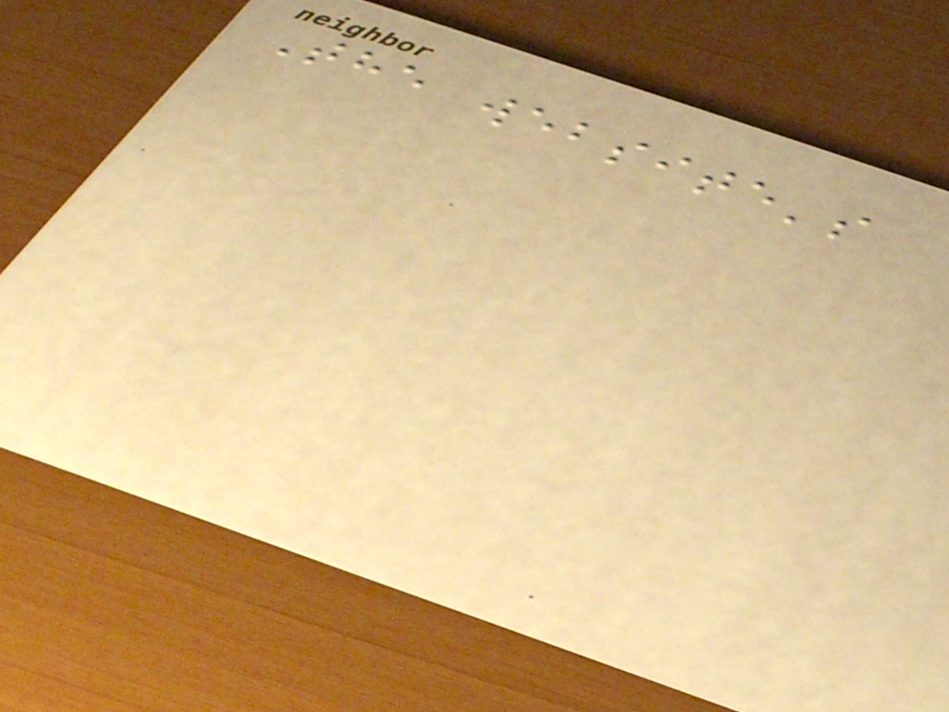The website's
